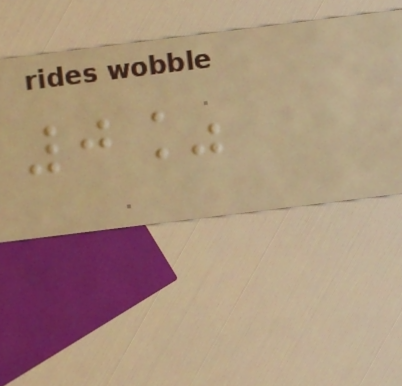0%
